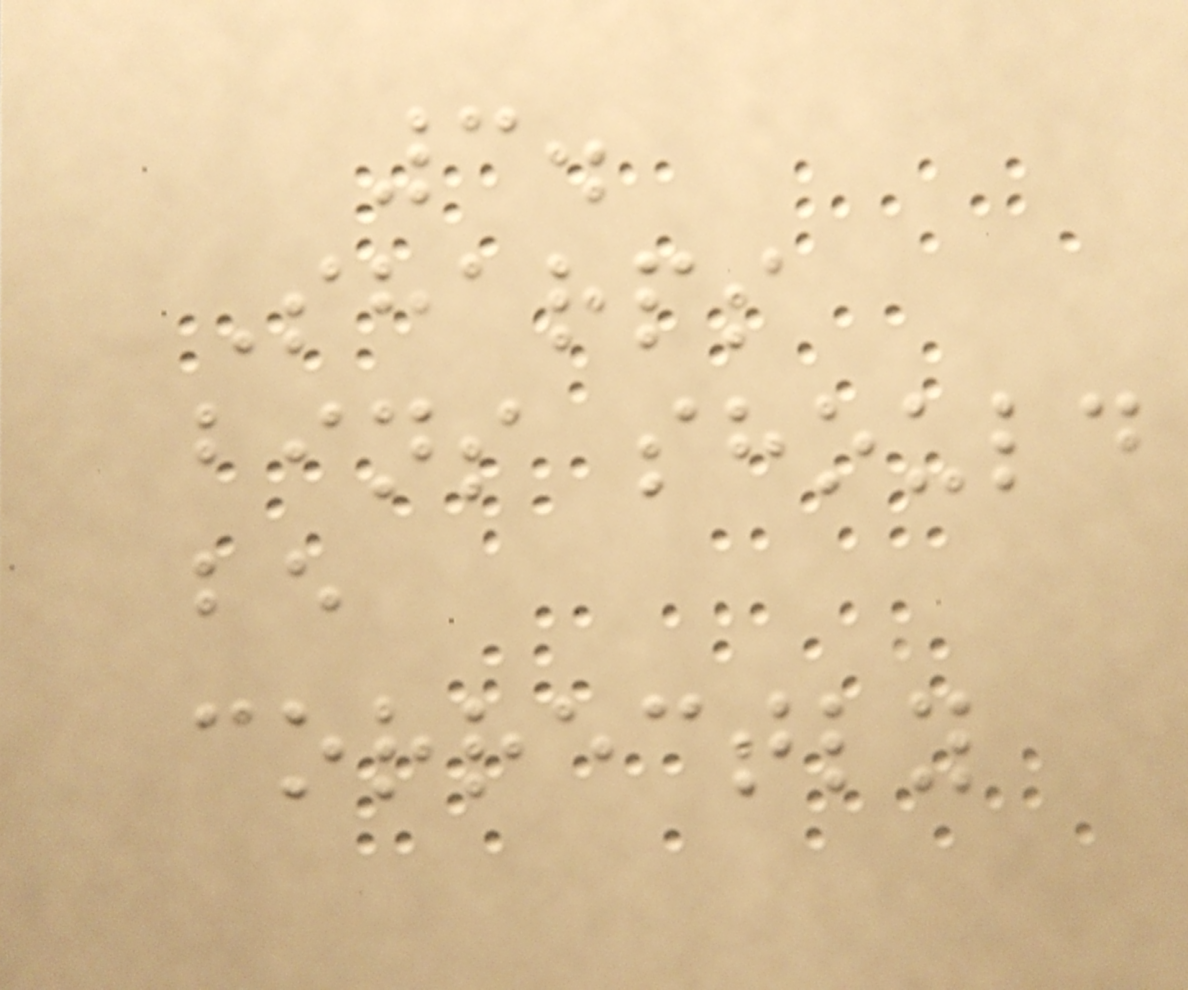3.
Sharps
bins should
be
correctly
